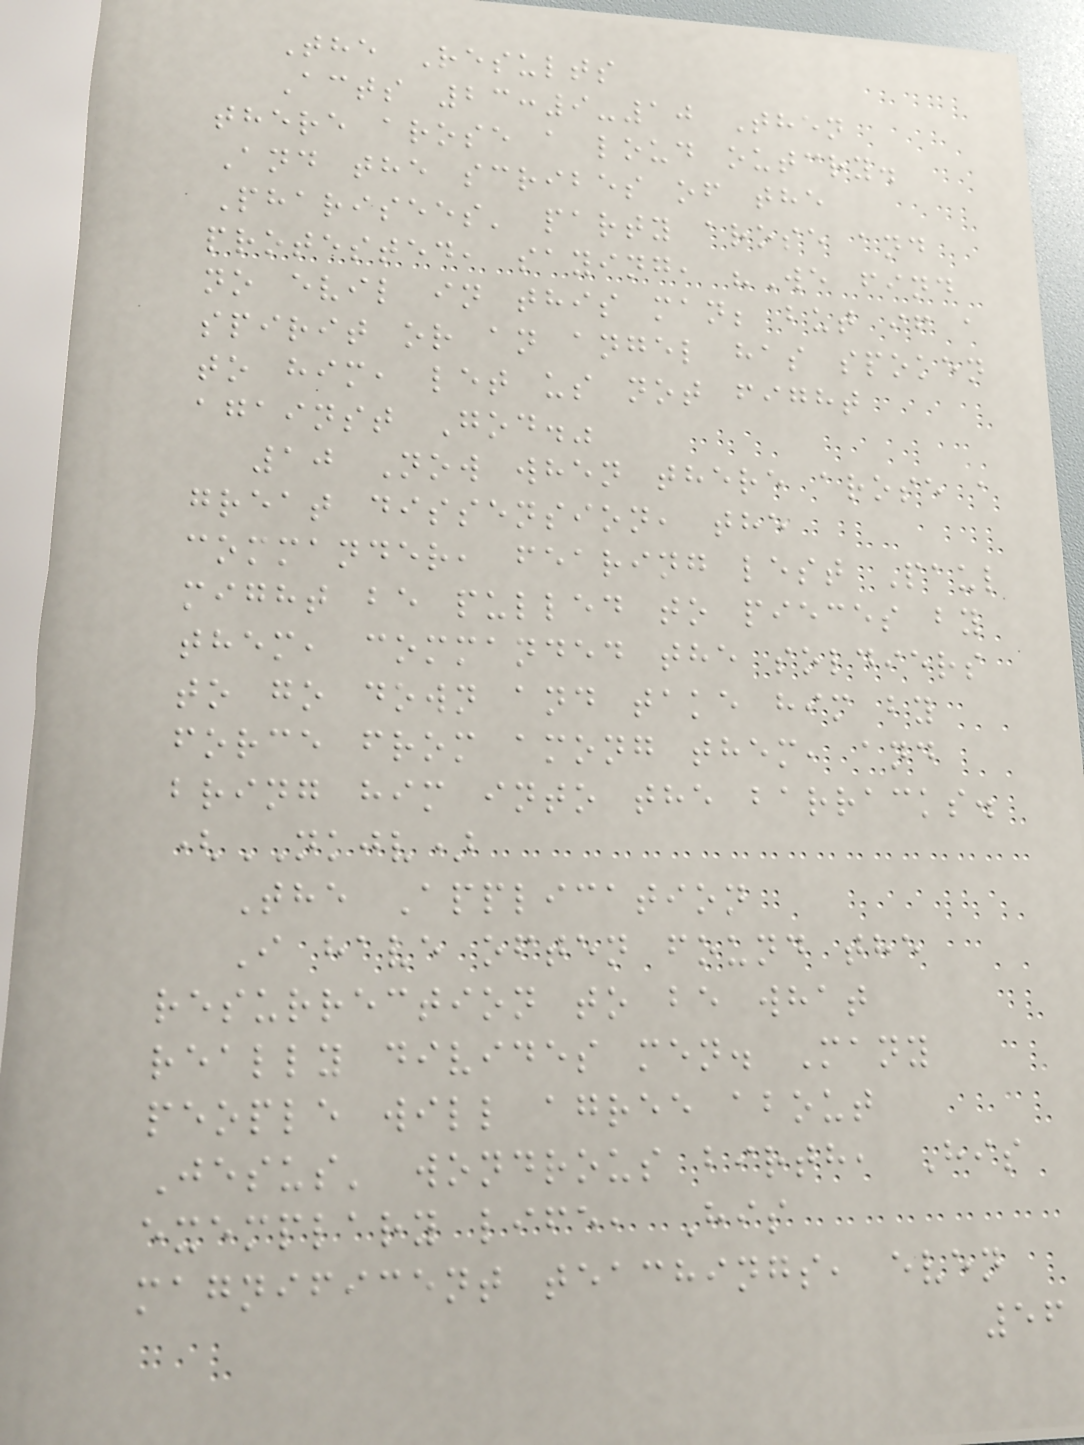The Results
Acts 23:9-10 Then
there arose a loud outcry.
And the scribes of the
Pharisees' party arose and
protested, saying, "We find
no evil in this man; but if a
spirit or an angel has spoken
to him, let us not fight
against God."
10 Now when there arose a
great dissension, the
commander, fearing lest Paul
might be pulled to pieces by
them, commanded the soldiers
to go down and take him by
force from among them, and
bring him into the barracks.
(NKJV)
The Application
I have often found the
resurrection to be what
really divides men. Many
people will agree about
Jesus' wondrous birth, His
exemplary life, His
magnificent teachings, even
56
